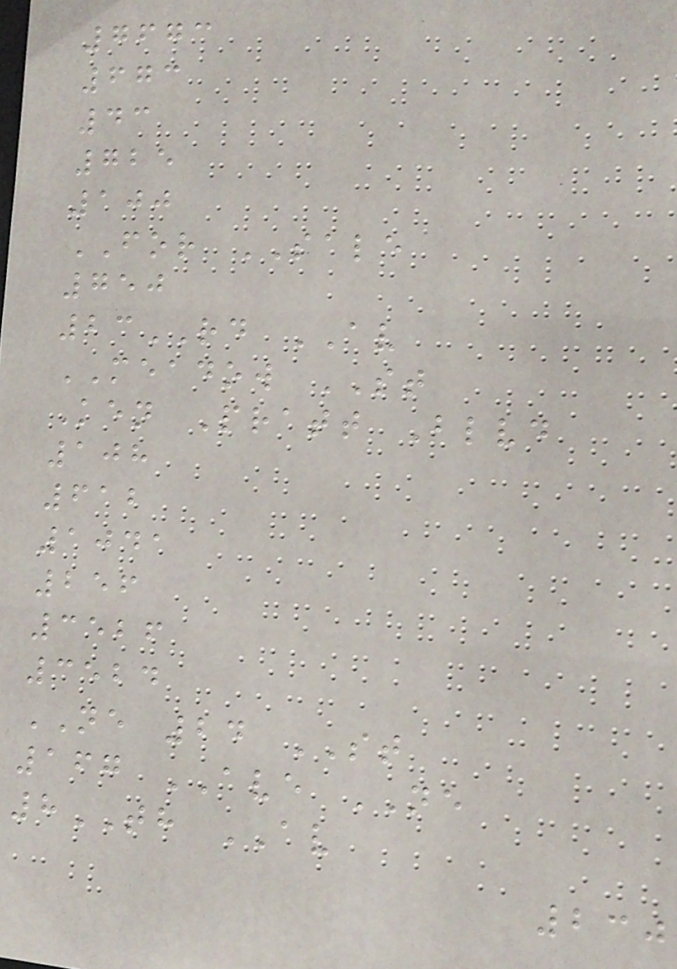7673
673
43
725
100
FOR SALE
750
23RD AV
MEADOW ST
Ken Pratt Blvd
108
612
1041
256
3526
3524
NE 24 ST
167 AVE NE
8TH AV
230
